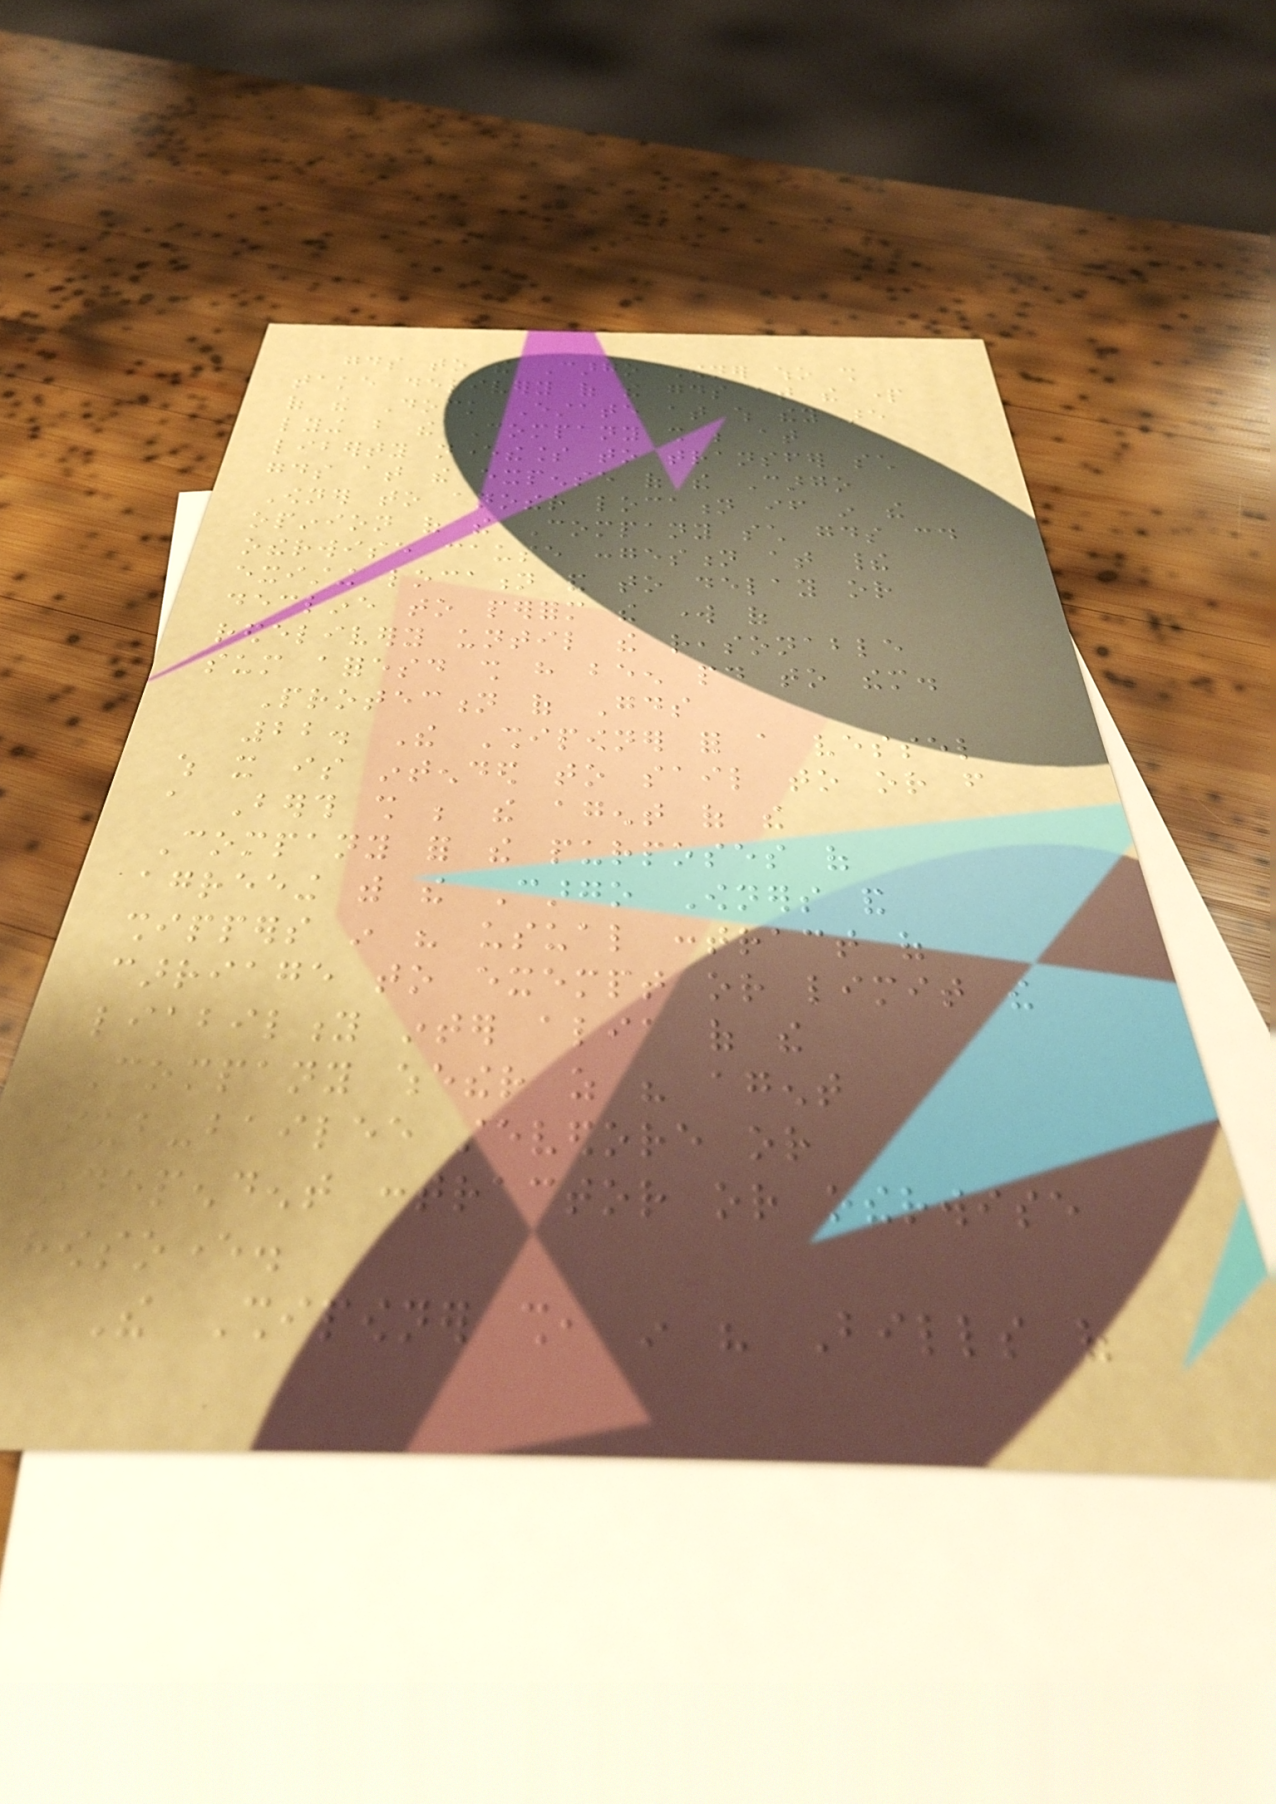goods to the Cargo Owner who shall
take delivery of the goods at the part
of the Dock Estate at which they are
lying but the Company shall be at
liberty nevertheless to transfer such
goods at the expense of the Cargo
Owner to another location if in the
opinion of the Company such goods could
otherwise cause congestion at their
existing location and to delay or
decline to perform the work of
redelivery until the reasonable
sum aforesaid shall have been paid to them.
Protection of Goods
22. The Shipowner for a vessel
which it is intended to sail to or from
a Berth shall be the agent of the
Company for the purposes of
agreeing with the Cargo Owners and
shippers in his usual contract of
carriage to exempt or limit the
liability inter alia of the
Company whether as his agent
sub-bailee stevedore or
independent contractor or otherwise
howsoever.
The Shipowner shall, in his Bills of
